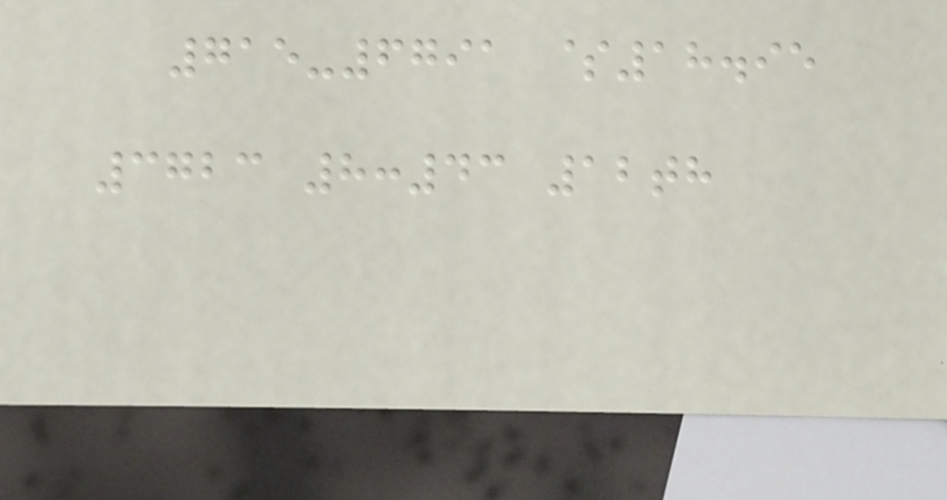715-6791 $18.95
3723 8:43 12th
